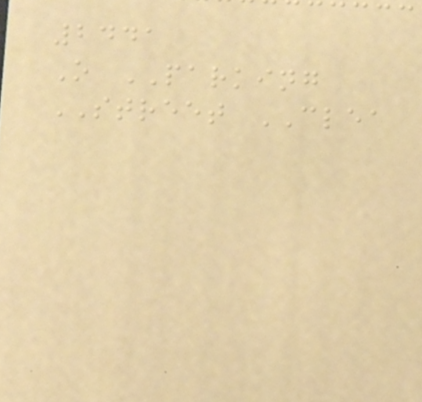2441
O PARKING
STREET CLEA
